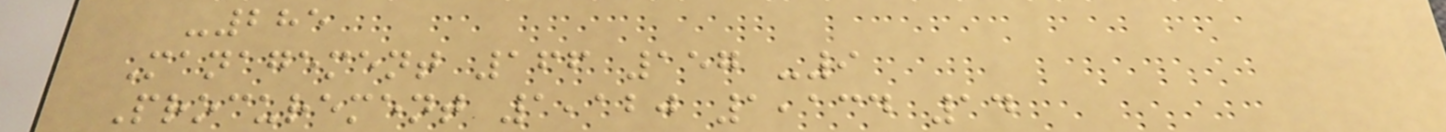-285
Management 166 157 -9
Procurement 1,120 1,134 14
